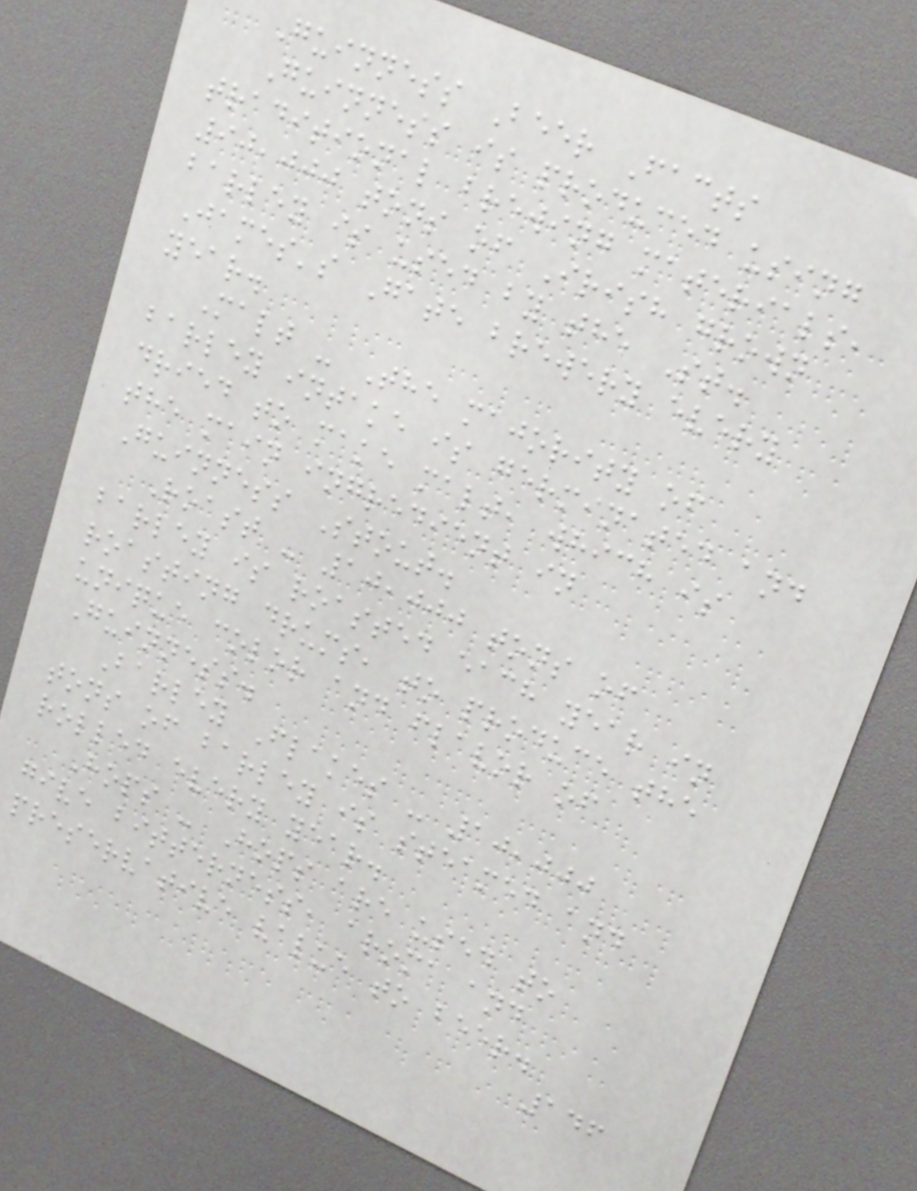Guinness Beer Facts
Guinness is produced using
traditional brewing materials,
90,000 tons of Irish grown
barley is used by the St.
James's Gate brewery every
year.
Malt - The majority of
barley intake is germinated and
dried to make malt, which is
the main ingredient in
Guinness Stout.
Roast - 10,000 tons of
barley is roasted each year in
roasting drums, to produce the
unique color and flavor of
Guinness.
Barley Flakes - 10,000
tons of barley is steamed and
rolled every year.
Hops - Hops are used to
give bitterness, aroma and
preservative value to beer.
146
